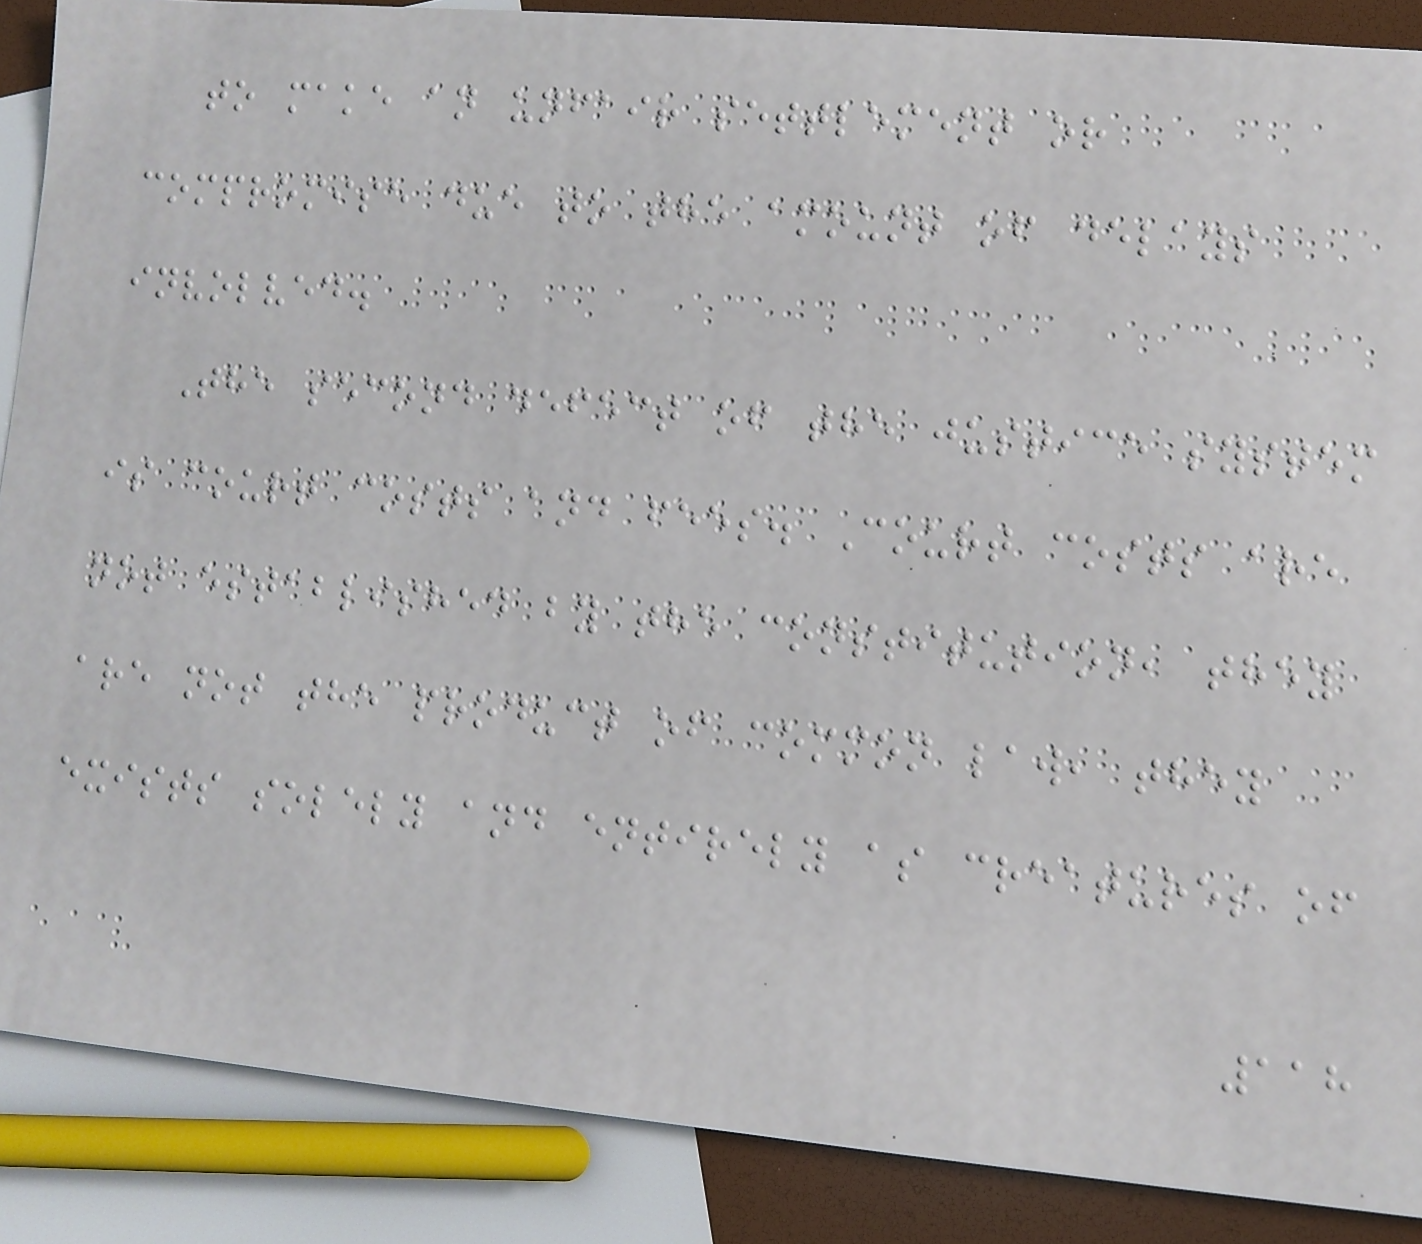to make an unfair settlement or
compromise due to the amount of delays
involved.
The second defect of the justice system
is court costs and fees. Court costs are
not established by the constitution, they
are not the product of common law, they
exists solely and entirely as creatures of
118
